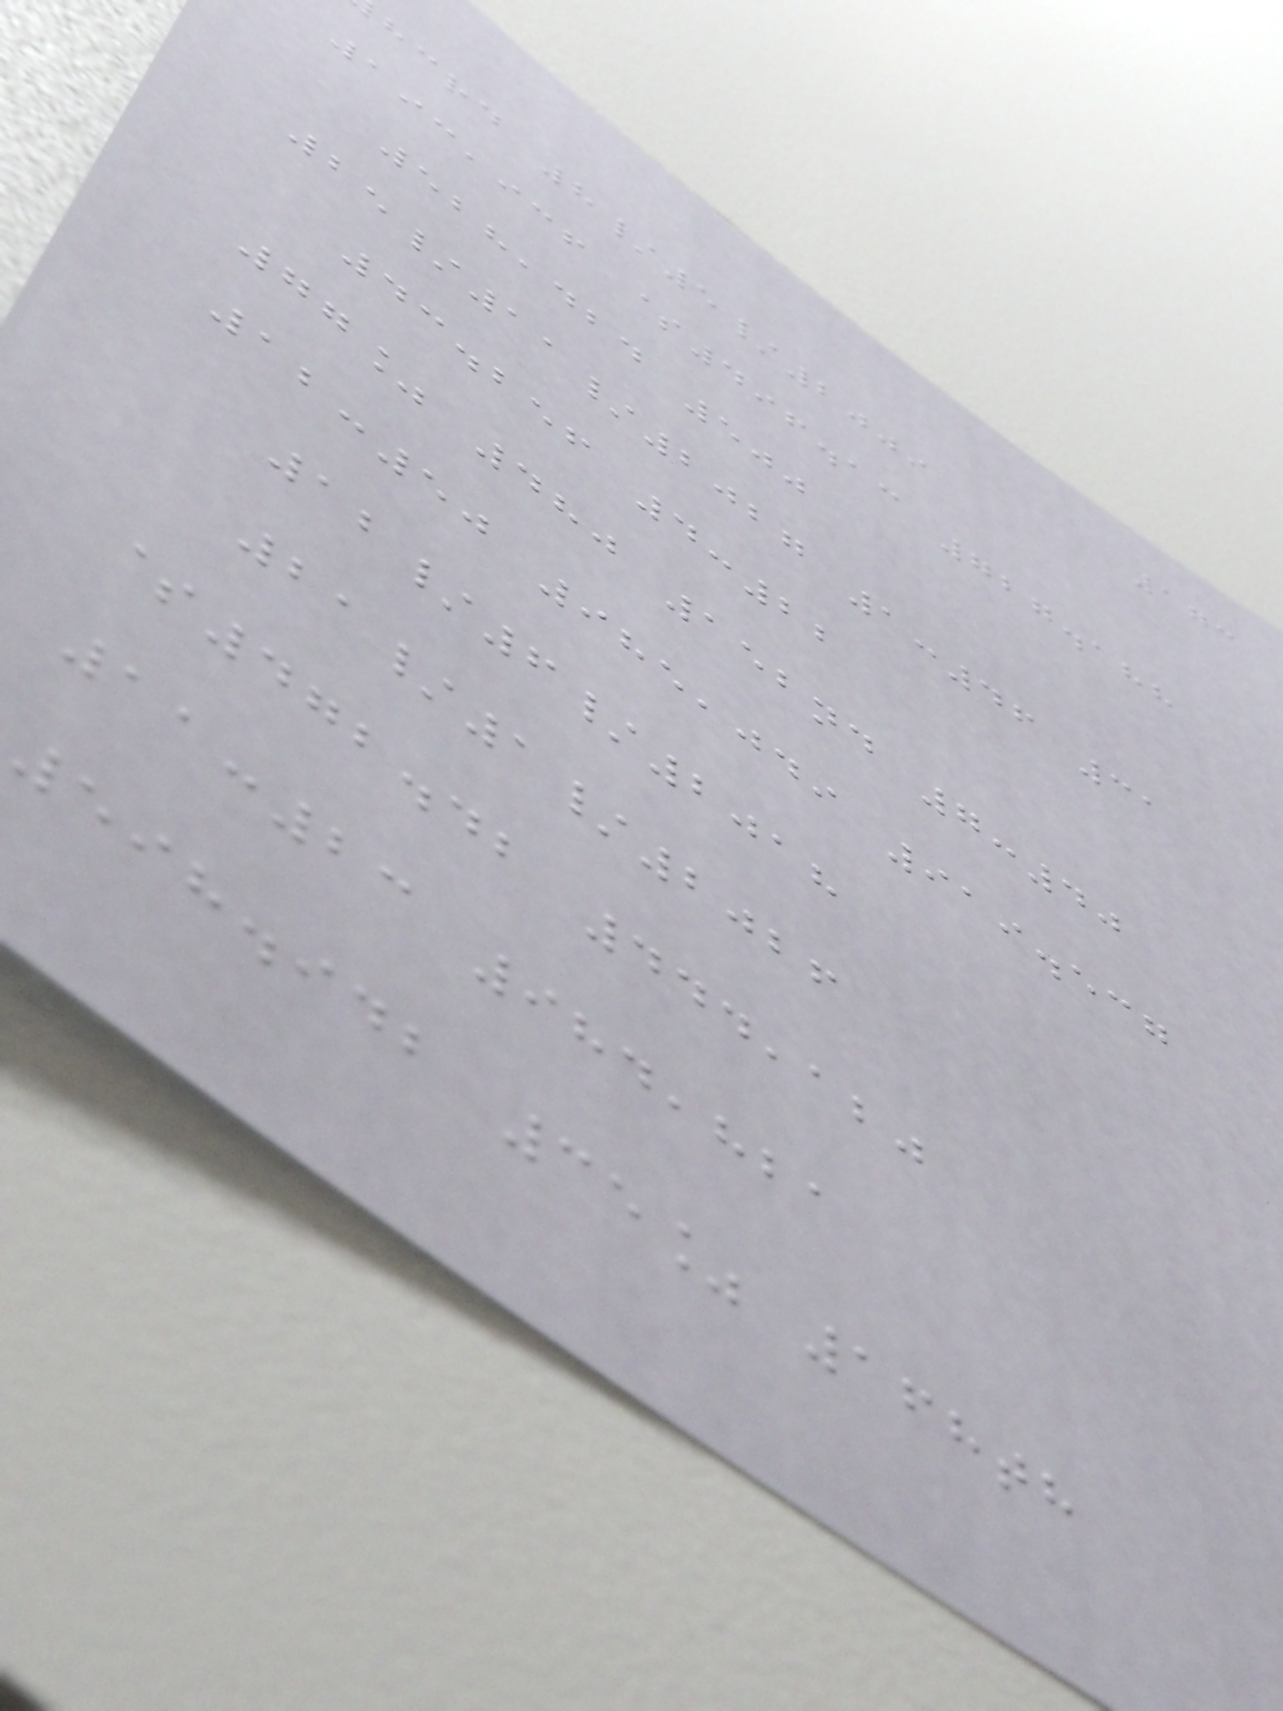173
hcrd 8/5/2009
193,936 $496.13 727.188
528,424 500
25/11/2027 1:46 31
43.256 4:22
77% 480 152nd 7:40
12:50 985,049 919.537
12/6/2018
21/1/2026
$472.42 444,120
11:23 984,821
598.942 35% 168th
